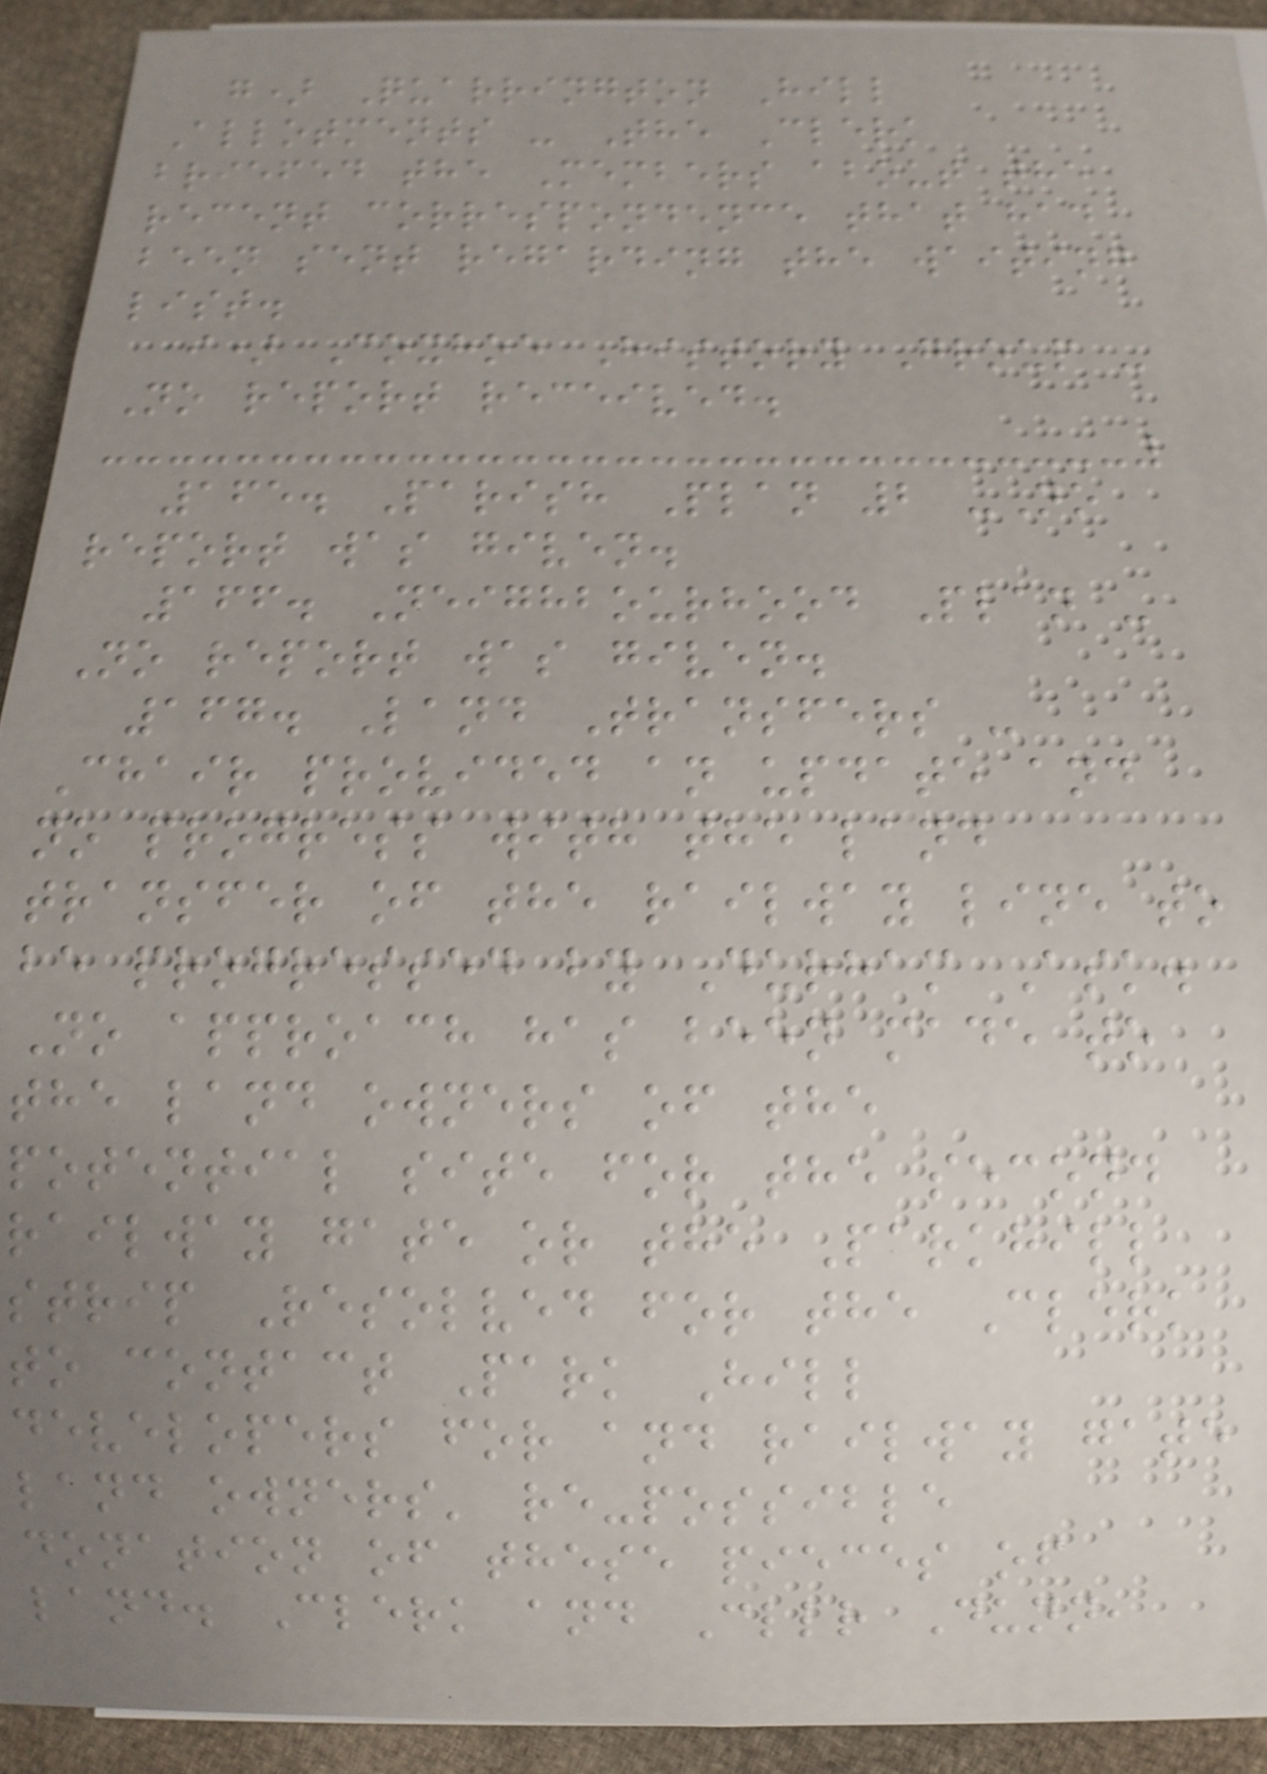g) Quarrington Hill
Allotments - The Clerk
briefed the Members about the
recent correspondence that had
been sent regarding the waiting
list.
i) Coxhoe History Group -
No report received.
165. Parish Plan 2 -No
report was given.
166. Neighbourhood Plan -
No report was given.
167. Land Transfers -
Chair provided an update and
no progress with the land
transfer of the railway line to
be progressed by Durham Ask.
No approach has been made to
the land owners of the
potential site for the second
railway gate or the Parkhill
strip Resolved for the Clerk
to contact Park Hill
developers for and railway gate
land owners' re-possible
donation of these pieces of
land. Clerk and Cllr Dunn,
